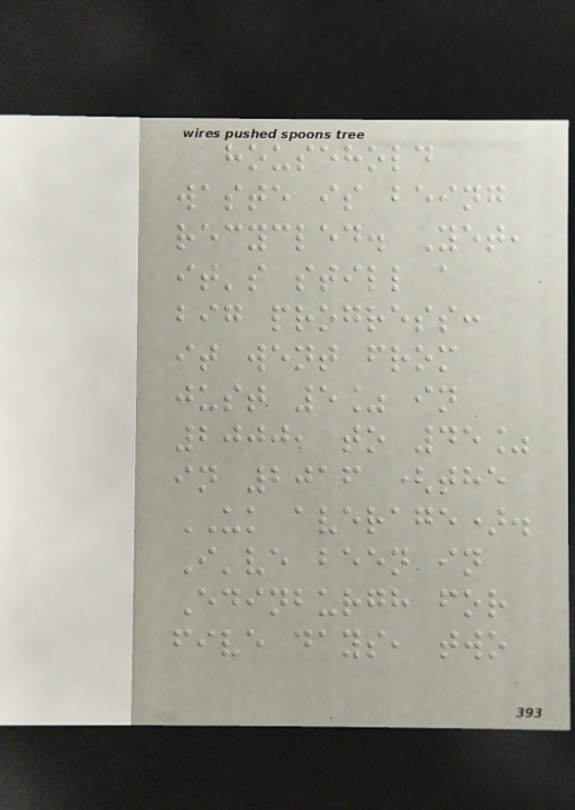household
waste is being
recycled. Yet,
it's still a
big progress:
it went from
just 5% in
2000, to 45%
in 2016 (the
UK average).
I've been in
Edinburgh for
five days, two
